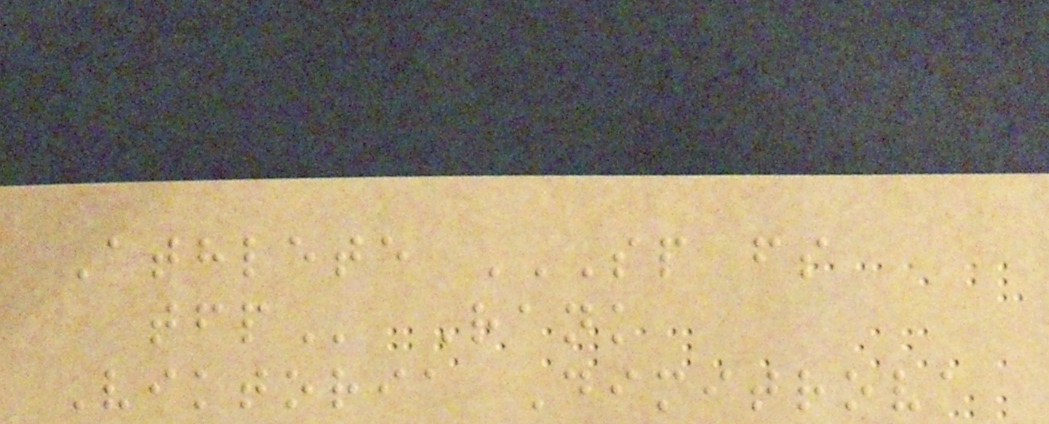Athlete SP FS
TFP Rank
Viktoria Dimitrova
